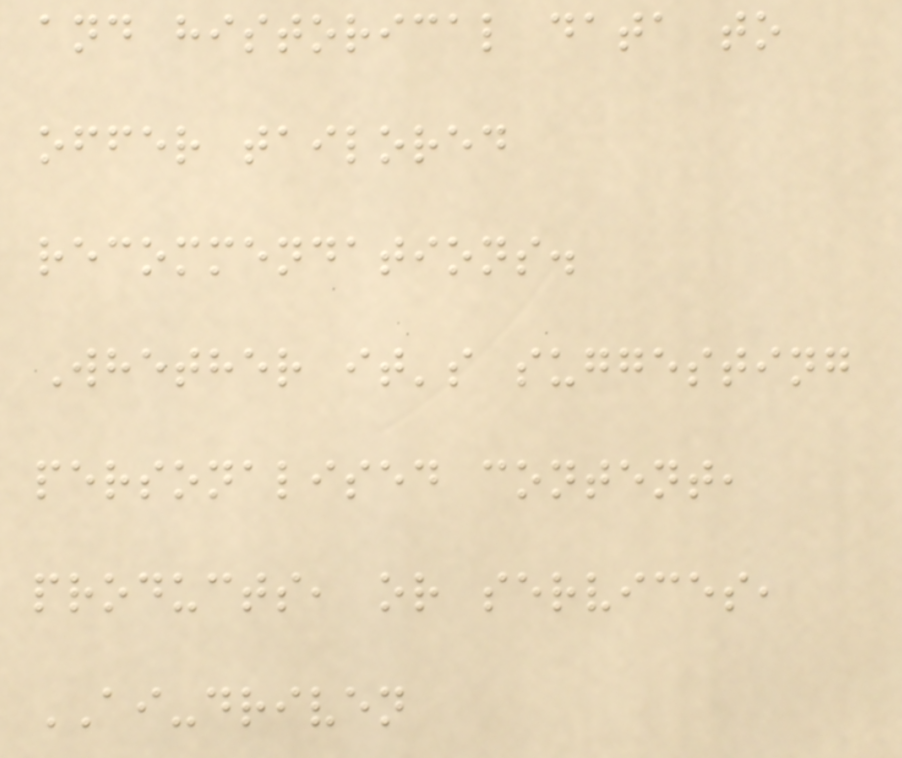and historical data to
offer tailored
recommendations.
Whether it's suggesting
personalised content,
products, or services,
AI-driven
